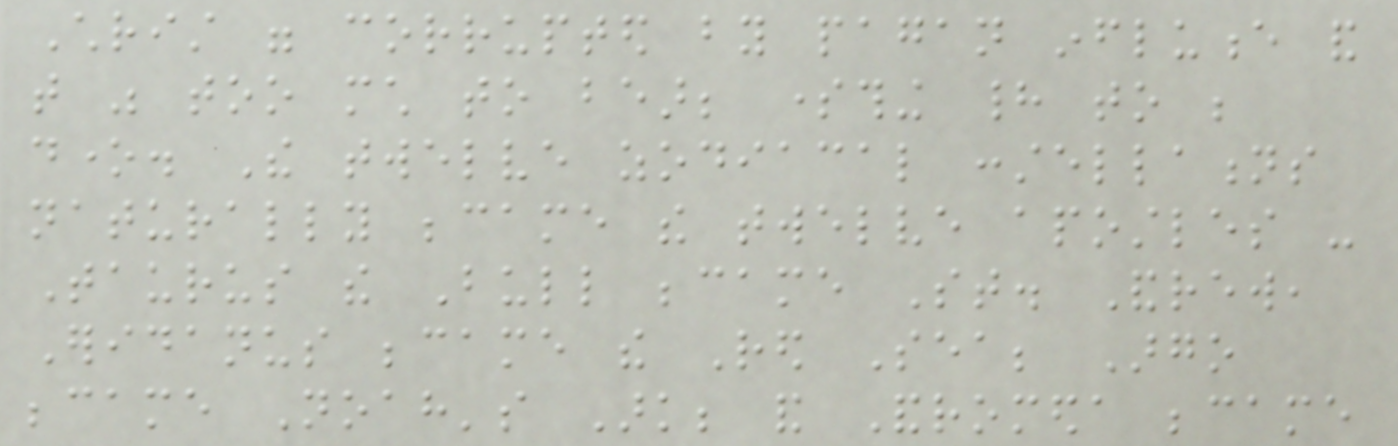Christ were corrupted by pagan influence and
that was too much to bear; something had to be
done. The twelve zodiacal constellations
naturally became the twelve apostles -
Taurus the Bull became St. Andrew,
Eridanus became the Red Sea; Argo
became Noah's Ark; and Andromeda became
